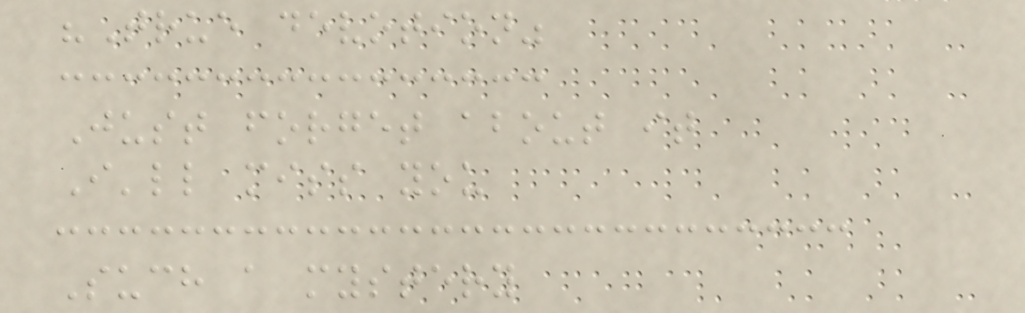"True devotion"
Just forget about it
I'll miss you
Such a mystery
